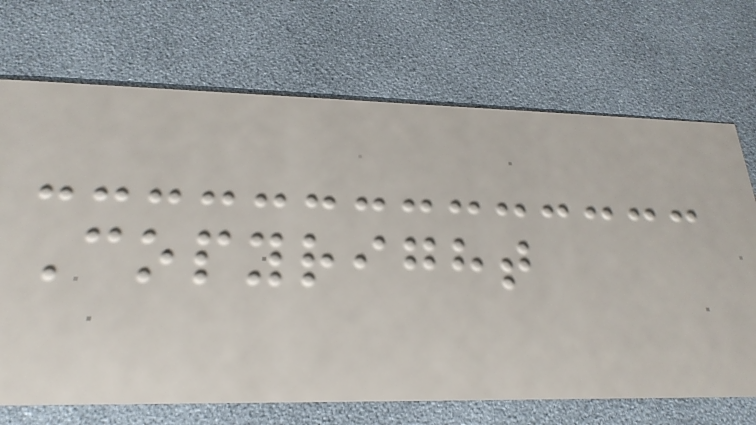Copyright
